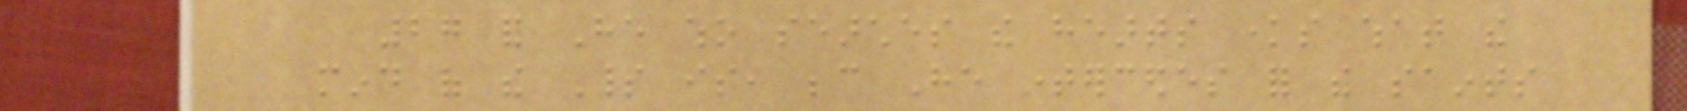27 and He who searches the hearts knows what the
mind of the Spirit is, because He intercedes for the saints
